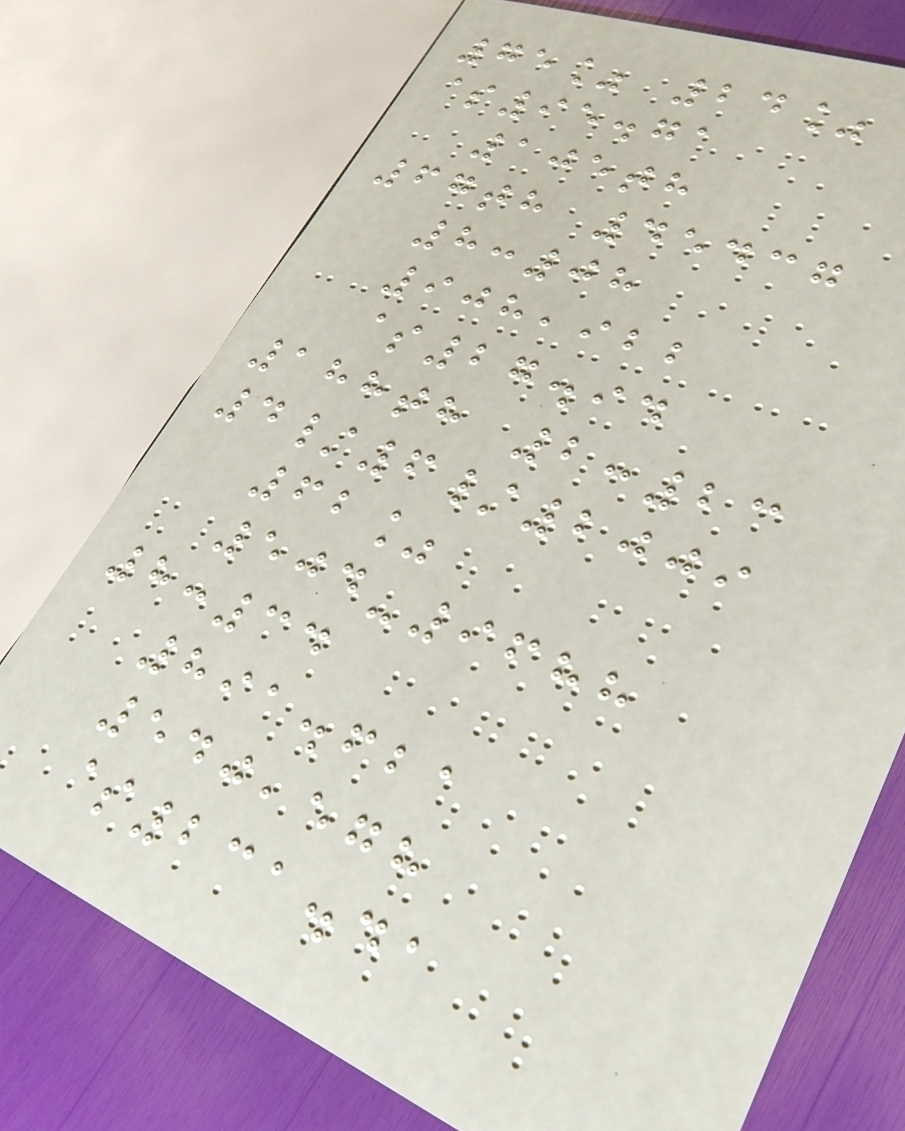75% 24%
$95.71
105th
67th 45437
8:08
908,922
$27.94
188th 2:23
4/6/2009
62%
504-9688
8:34
891.621
540,578
$231.41
